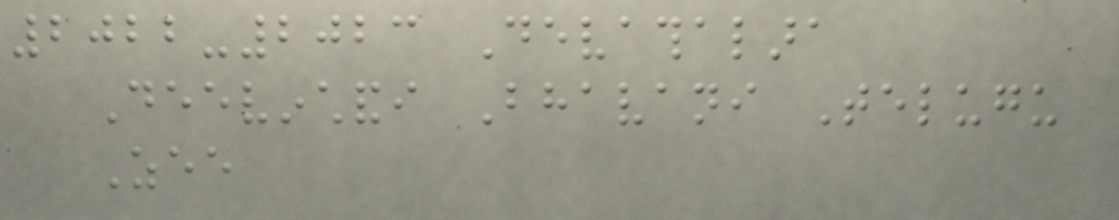2022-2023 Devathalara
Deevinchandi Bhavani Telugu
Zee
